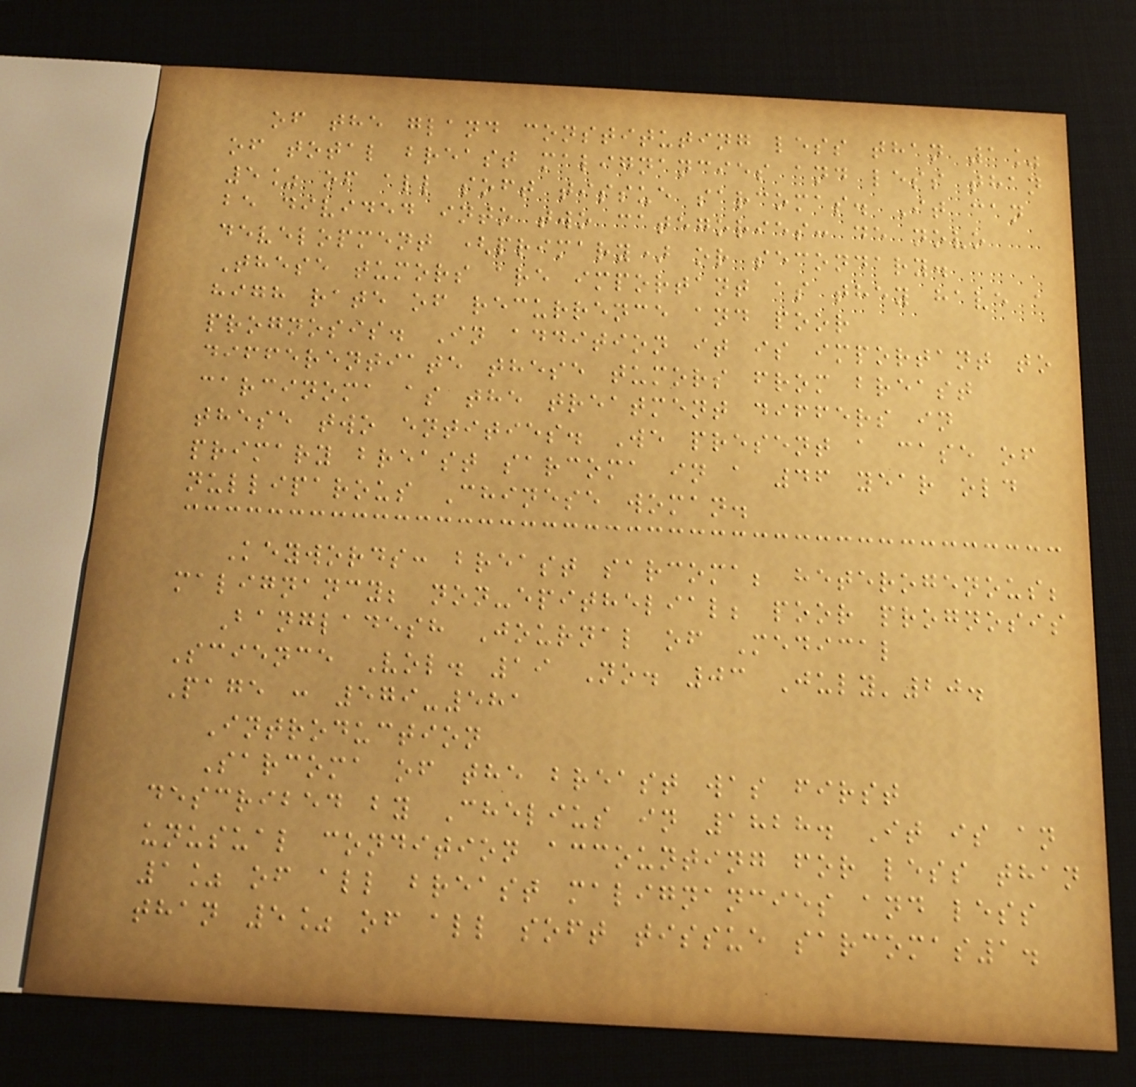of the gland constituting less than 1%
of total breast malignancies and less than
5% of all soft tissue sarcomas. It can
be divided into two categories: de novo
development (primary) or secondary.
These tumors are important as they have a
high rate of recurrence and poor
prognosis. In addition it is important to
differentiate these tumors from breast
carcinoma as the treatment differs in
these two entities. We present a case of
primary breast sarcoma in a 46 year old
nulliparous Chinese woman.
Keywords: breast sarcoma; heterogenous;
malignancy; non-epithelial; poor prognosis
Bangladesh Journal of Medical
Science Vol. 19 No. 03 July'20.
Page : 579-581
Introduction
Sarcoma of the breast was first
described by Chelius in 1828. It is an
unusual condition accounting for less than
1% of all breast malignancies and less
than 5% of all soft tissue sarcomas1.
